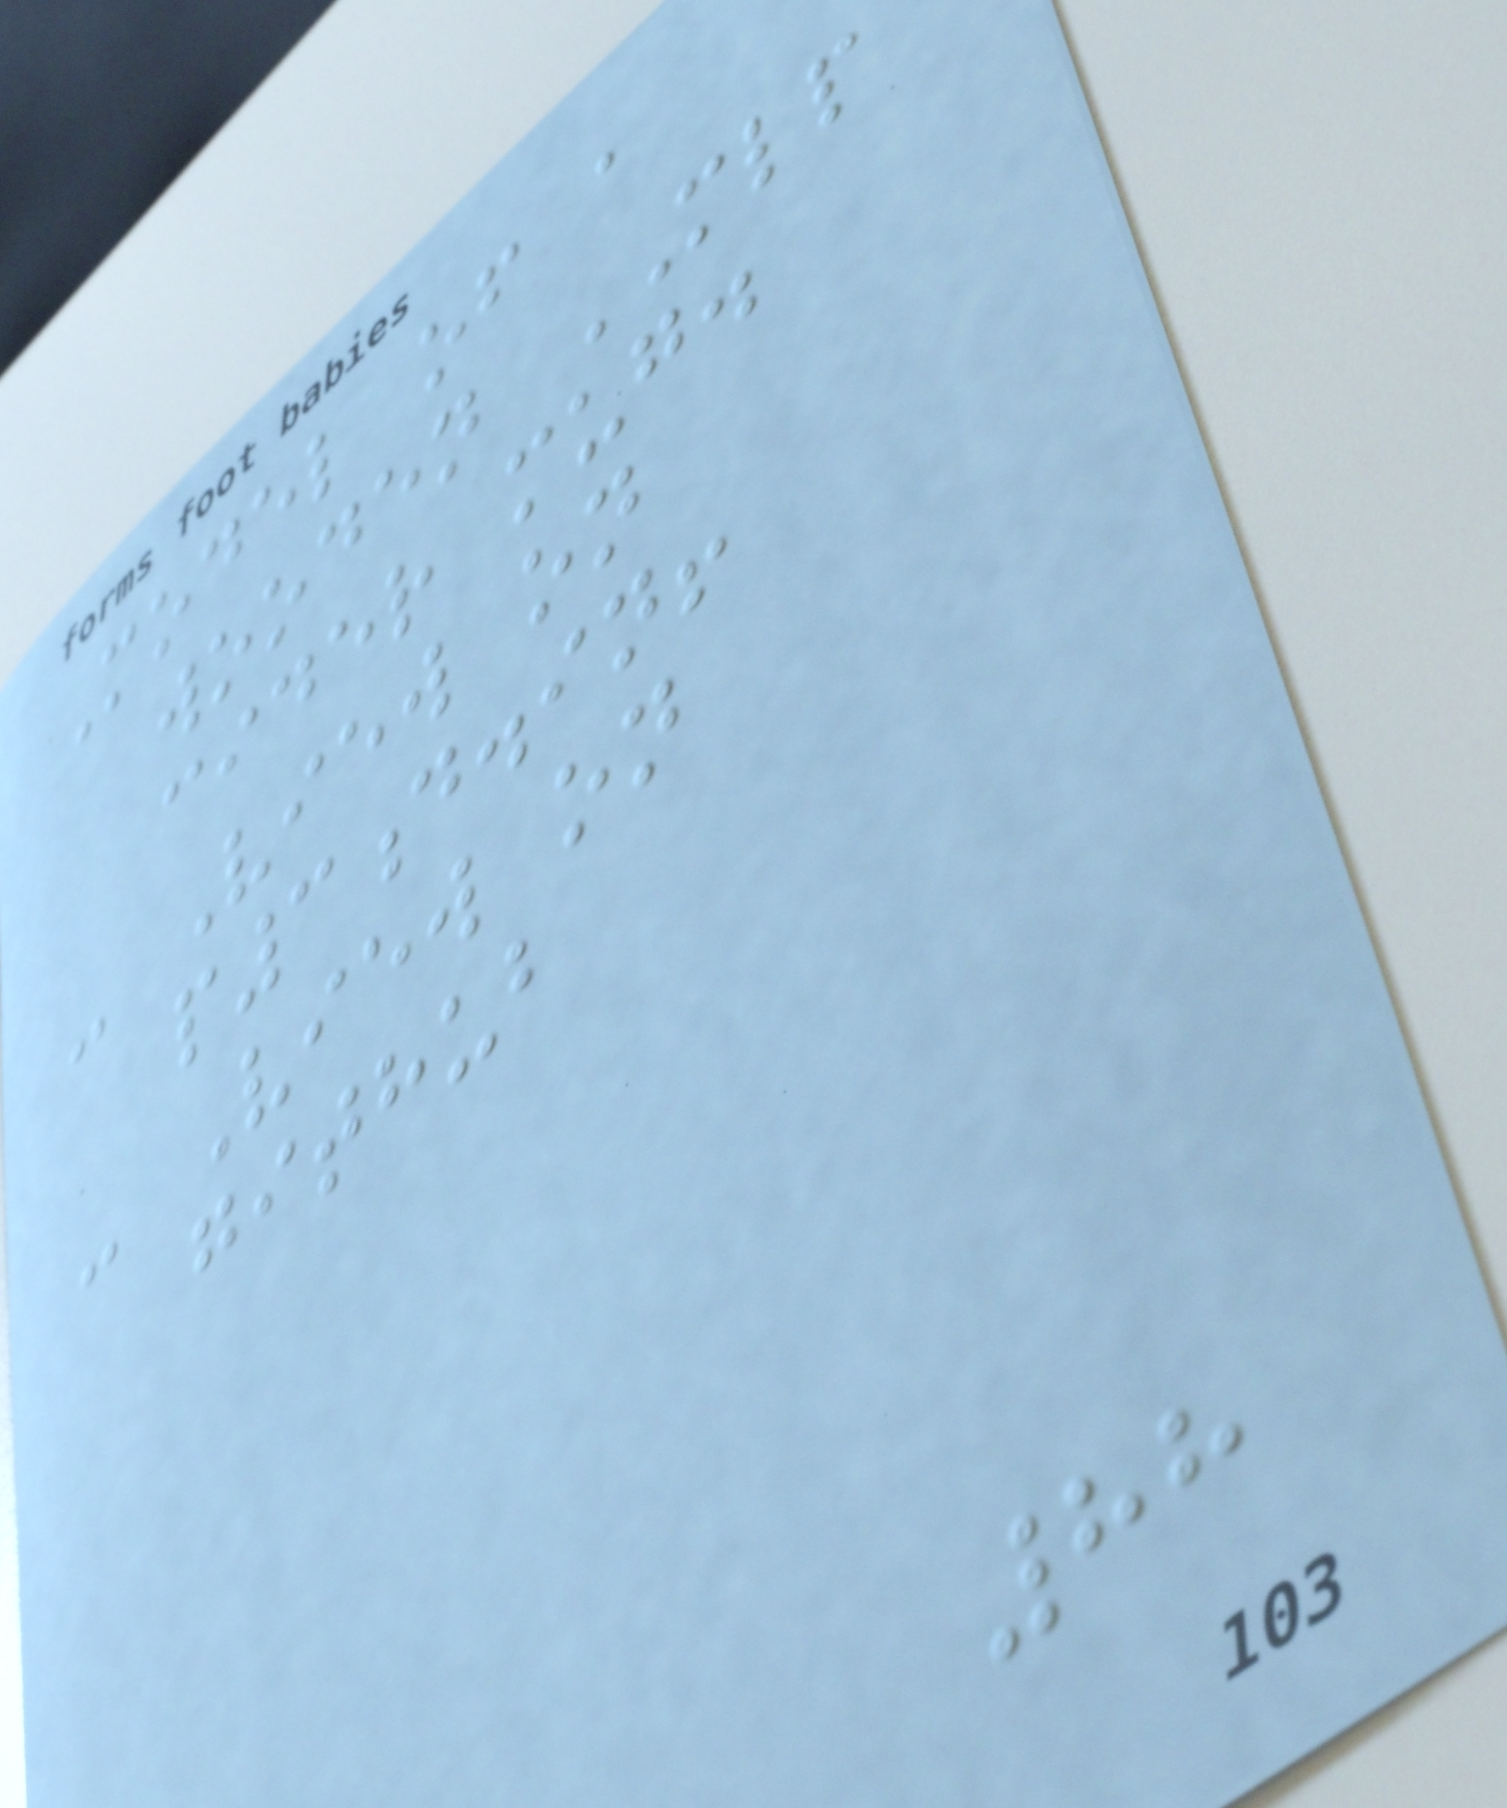Model of a
wooden MLP
cider mug.
- View on
p3d.in!
- View on
github
88
